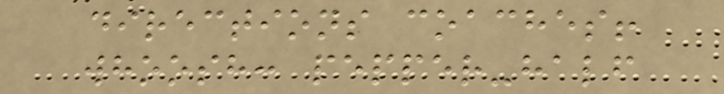directions coaches!
whoosh: pepper-half
